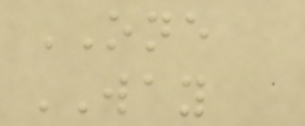ONE
WAY
